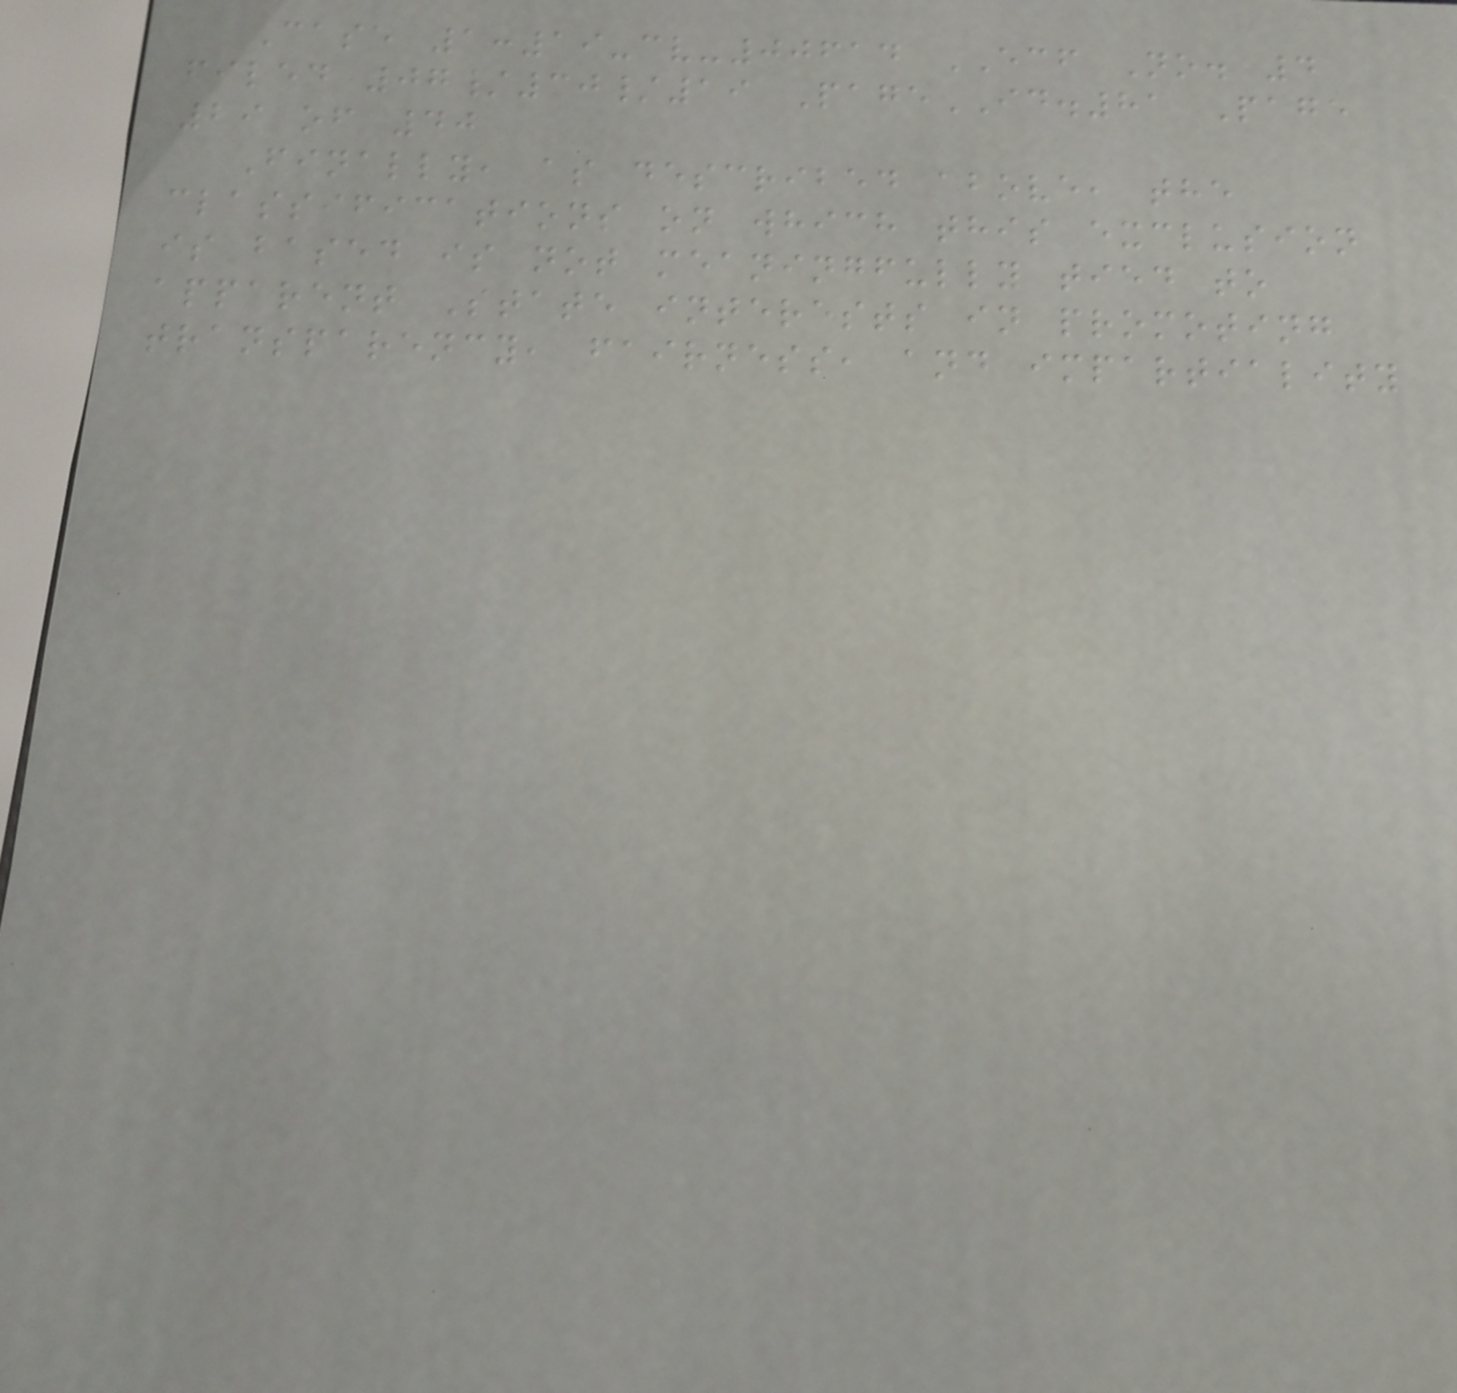Case 1:19-cv-00614 ECF No. 4
filed 07/30/19 PageID.81 Page
29 of 40
Finally, as described above, the
classifications on which this exclusion
is based is not meaningfully tied to
apparent State interests in promoting
transparency, fairness, and impartiality
